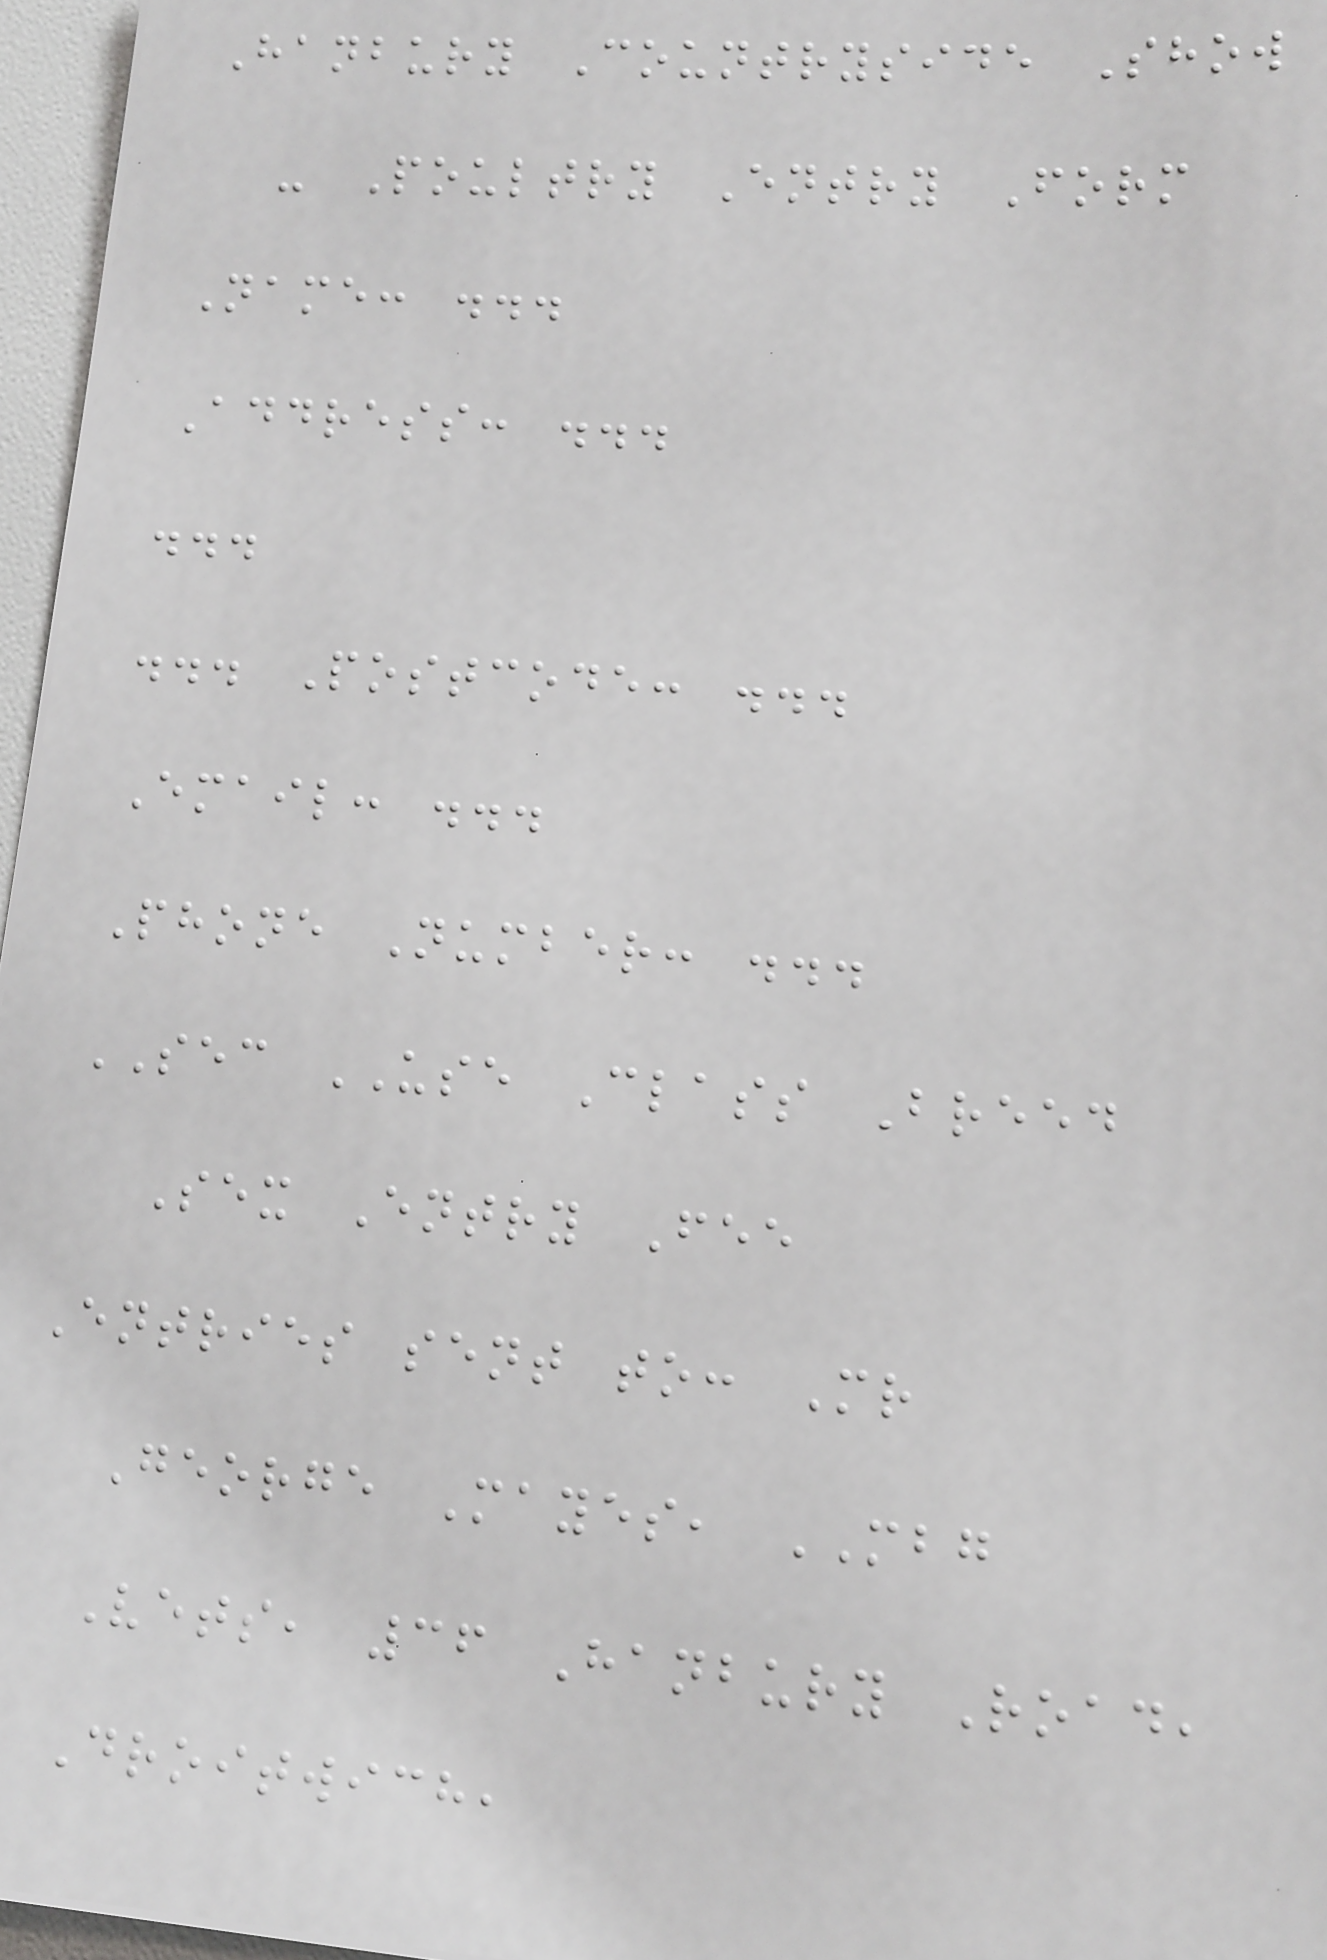Hanbury Countryside Show
- Poultry Entry Form
Name: ...
Address: ...
...
... Postcode: ...
Email: ...
Phone Number: ...
SEC USE Class Breed
Sex Entry Fee
Entries sent to: Mr
George Mayes, MBG
Vets, 36 Hanbury Road,
Droitwich,
